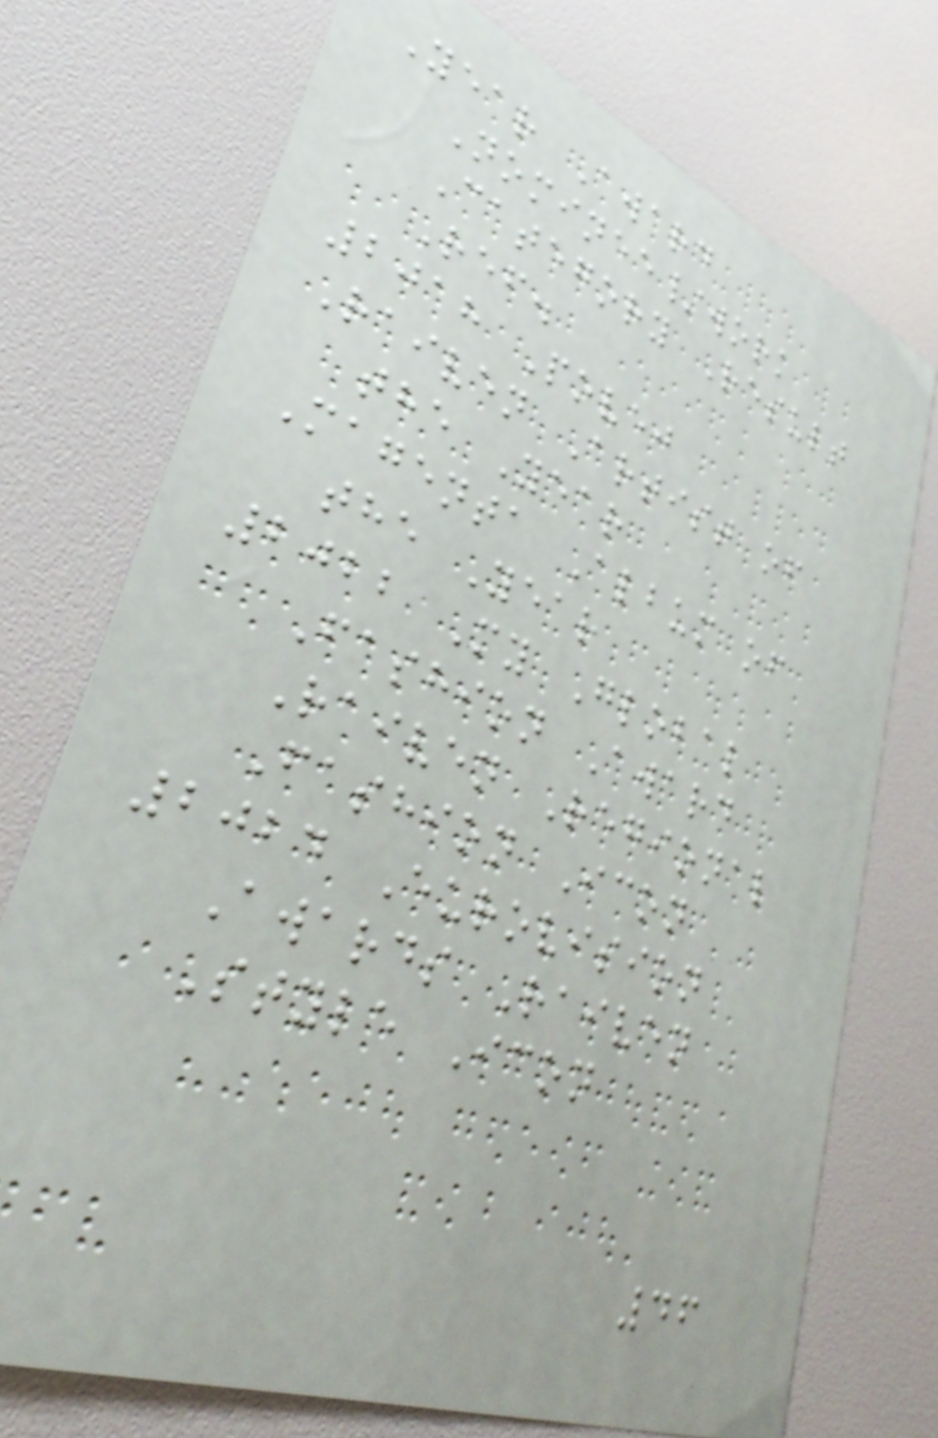Year Award
Nominee/work
Category Result
Ref.
2018 Povej
Raiven Artist of
the Year
Magenta Album of
the Year
2022 My Global
Fashion Award
Raiven Regional
Fashion Icon
2024 Eurovision
Awards Raiven
Style Icon
46
